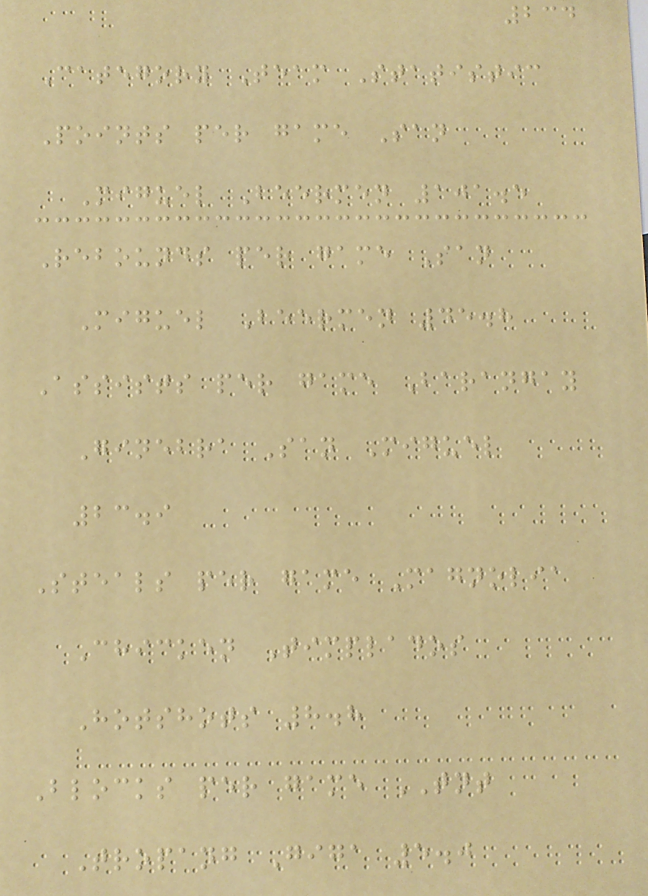234
Category Team Statistic
Points per game San
Miguel Beermen 101.5
Rebounds per game San
Miguel Beermen 45.8
Assists per game Barangay
Ginebra San Miguel
23.9
Steals per game Magnolia
Chicken Timplados
Hotshots 8.8
Blocks per game TNT
Tropang Giga 5.0
